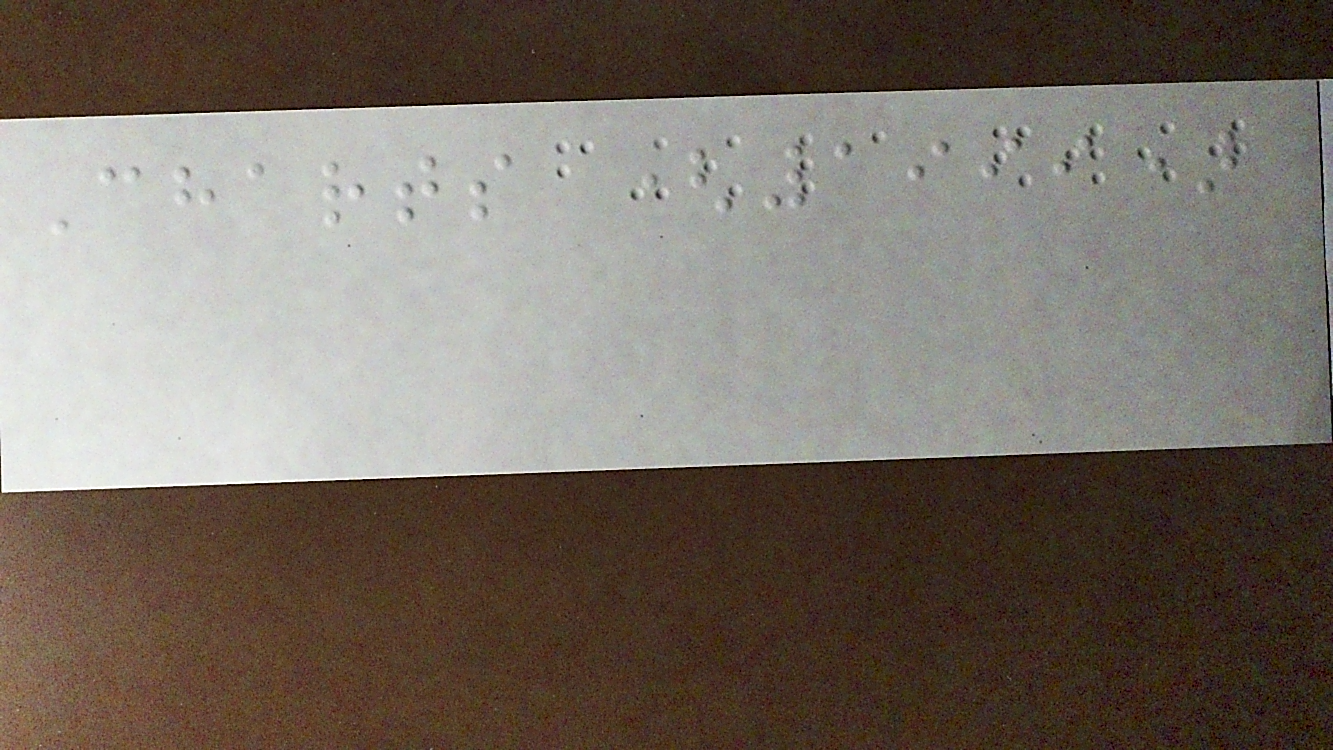Charts (1999)
